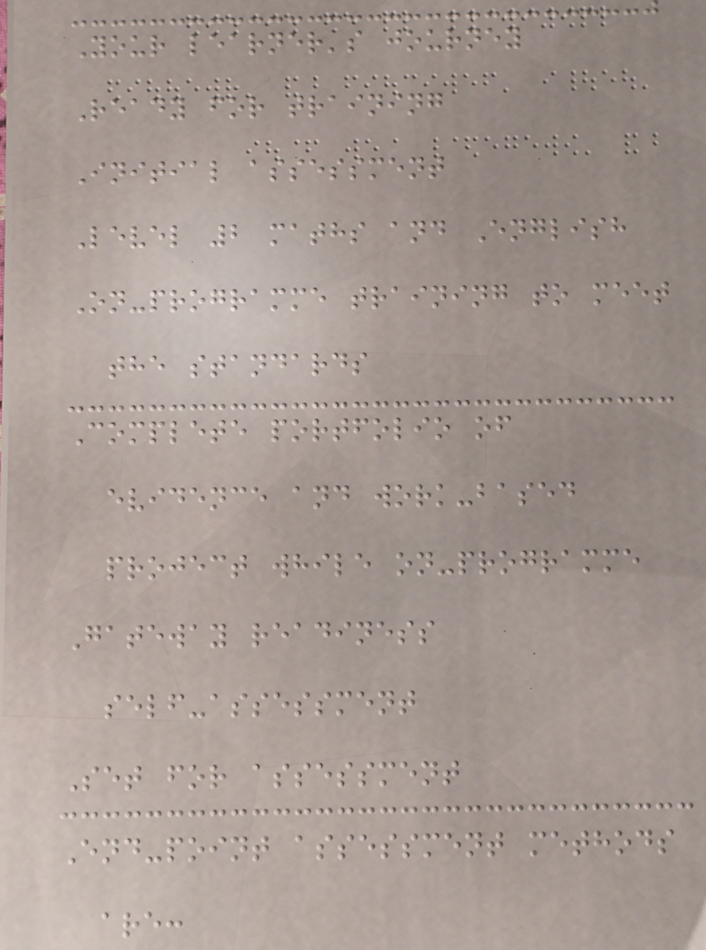Your learner's journey
Ready for training
Initial assessment
Level 2 maths and English
On-programme training to meet
the standards
Complete portfolio of
evidence and work-based
project while on-programme
Gateway readiness
self-assessment
Set for assessment
End-point assessment methods
are:
